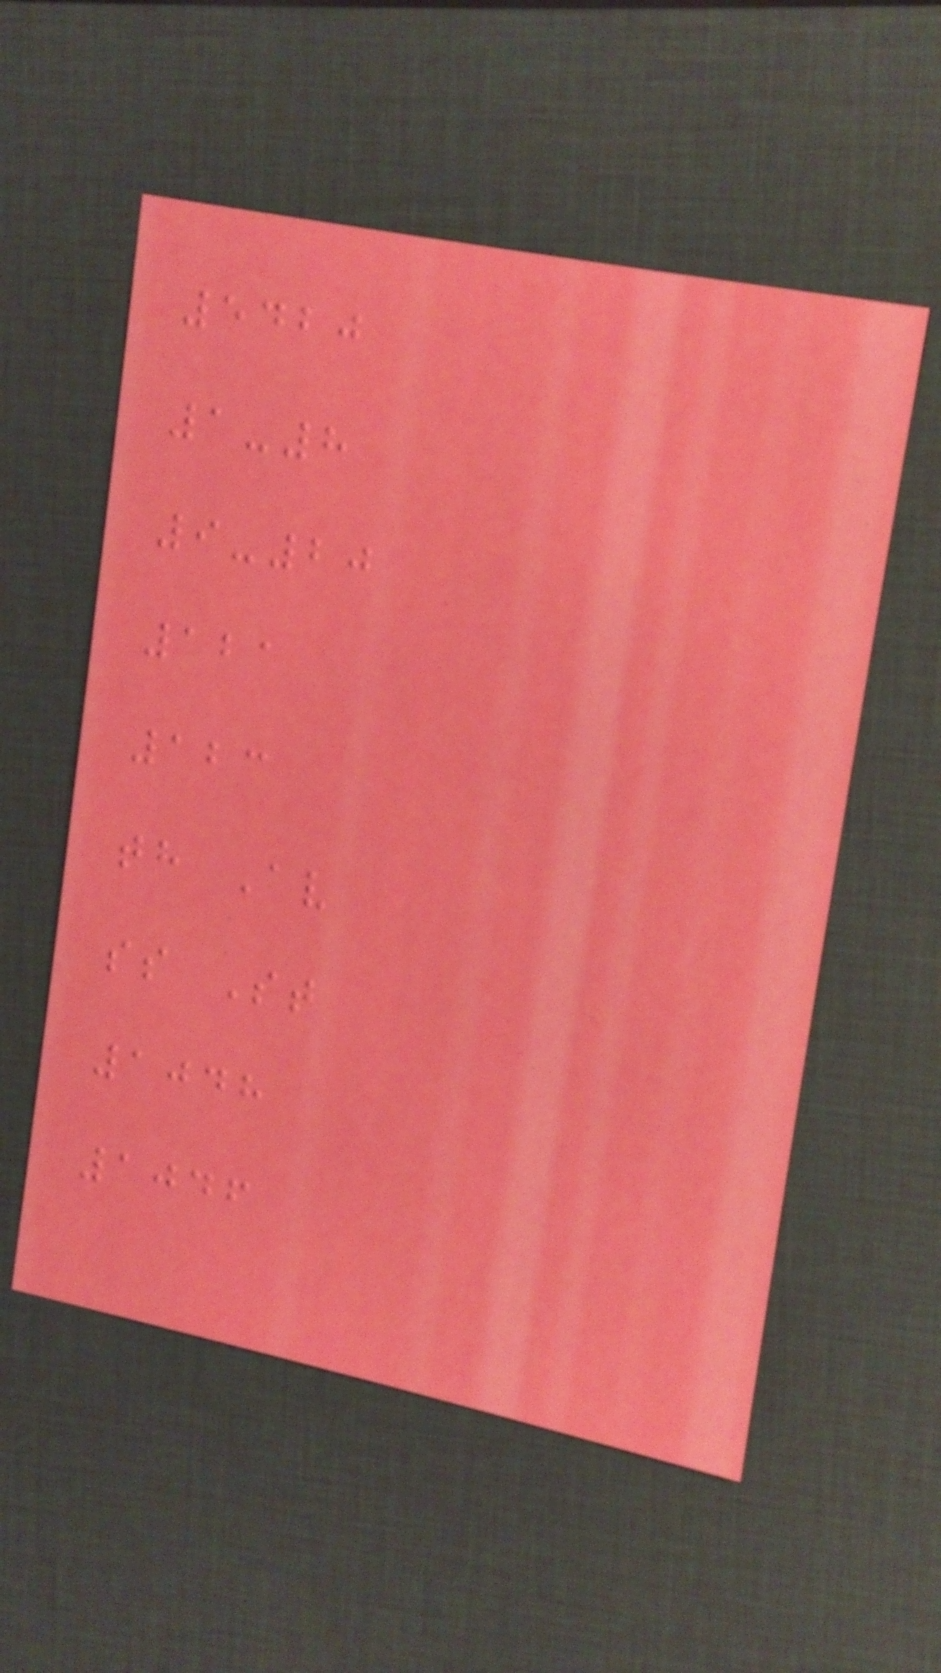5420
1-8
9-20
121
123
th Av
ss St
1048
1046
